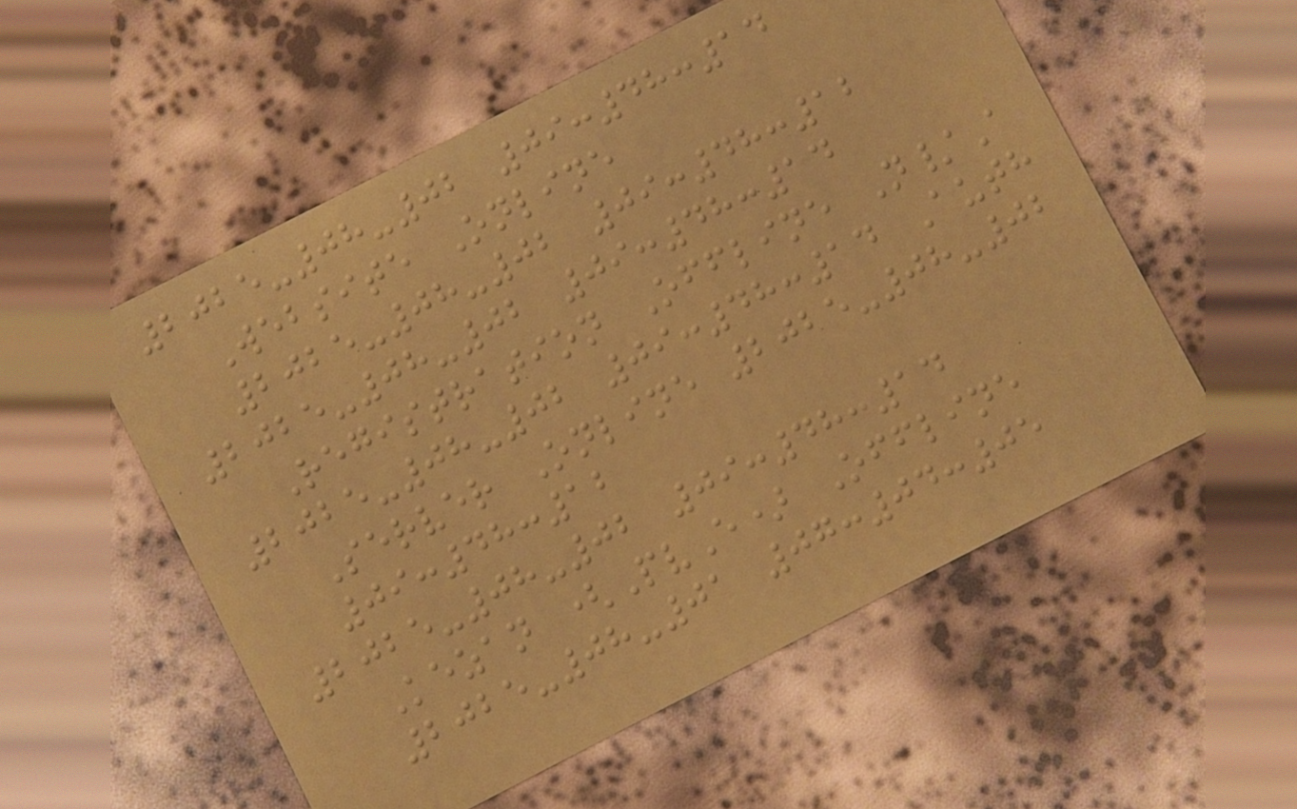2025-08-02 09:48:14
Website Online
2025-08-02 09:48:12
2025-08-02 09:48:14
Registration Offline N/A
2025-08-02 09:48:14 Auth
Server Online 2025-08-02
09:48:12
2025-08-02 09:48:14
Kezan (PvE) Offline
2025-08-01 07:04:05
